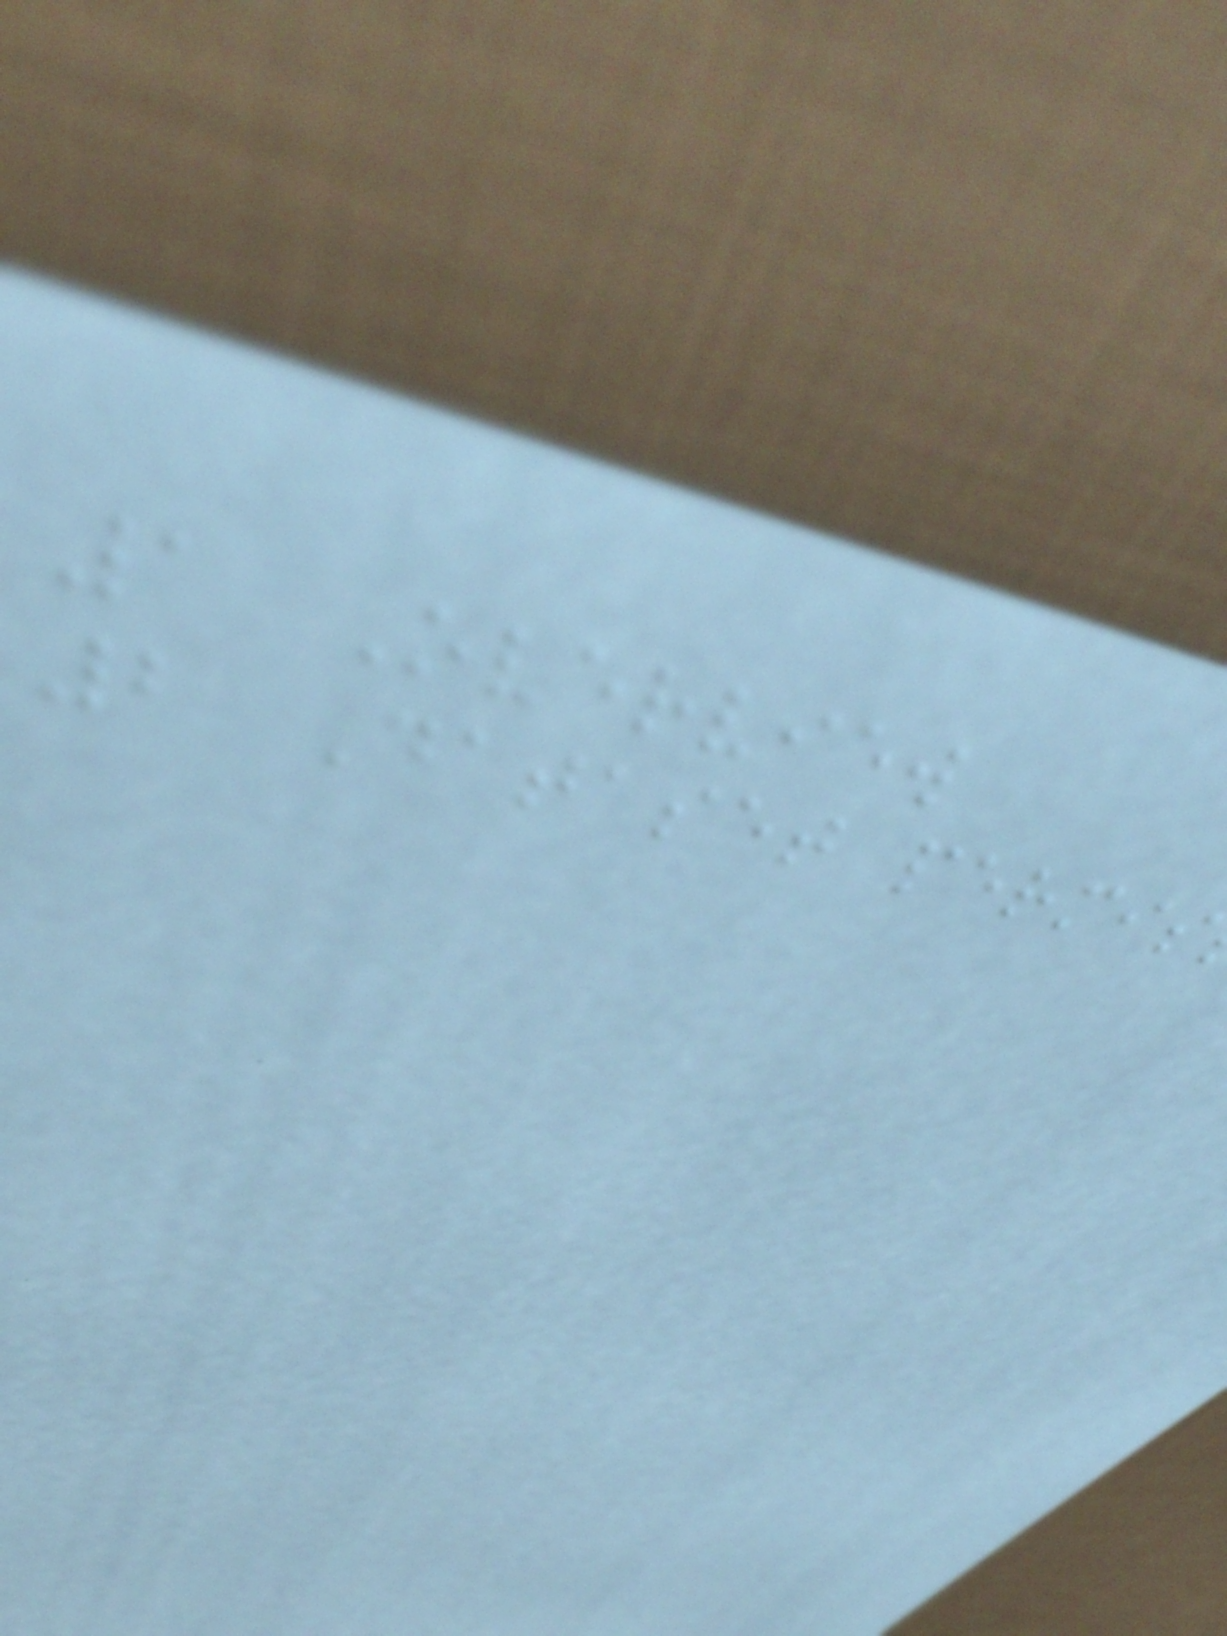1 Overview
2 Dataset permis
